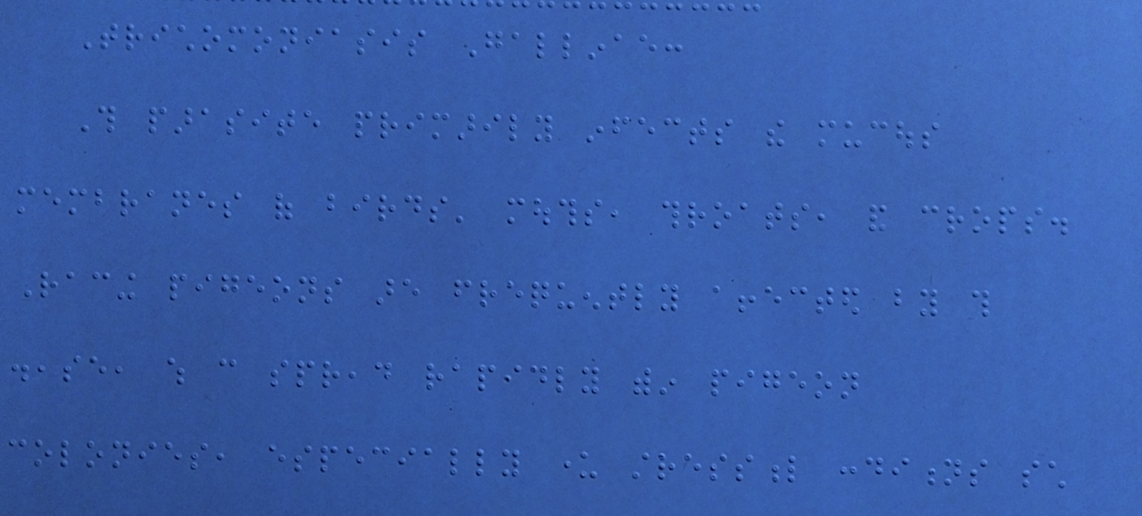Trichomoniasis Gallinae:
This parasite primarily infects the mucous
membranes of birds' mouths, throats, and crops.
Racing pigeons are frequently affected by this
disease, which can spread rapidly within pigeon
colonies, especially under stressful conditions such
